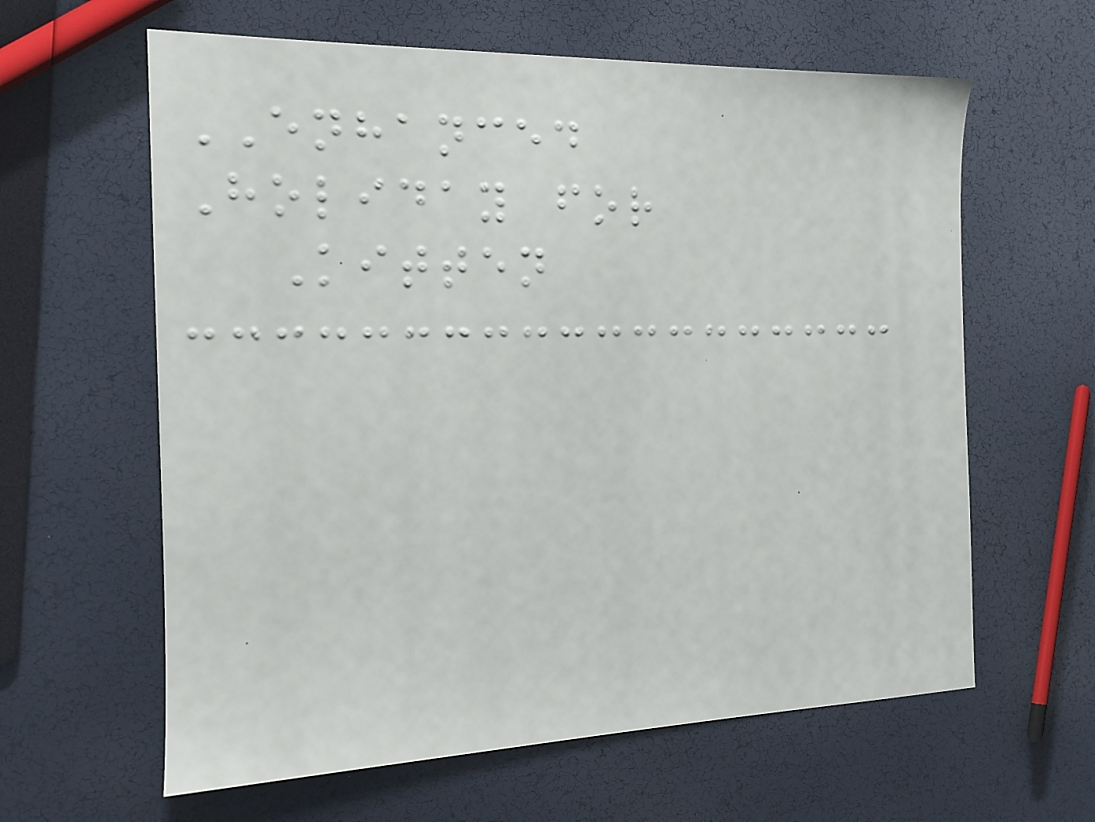ENHANCED
Holiday for
Kitten
